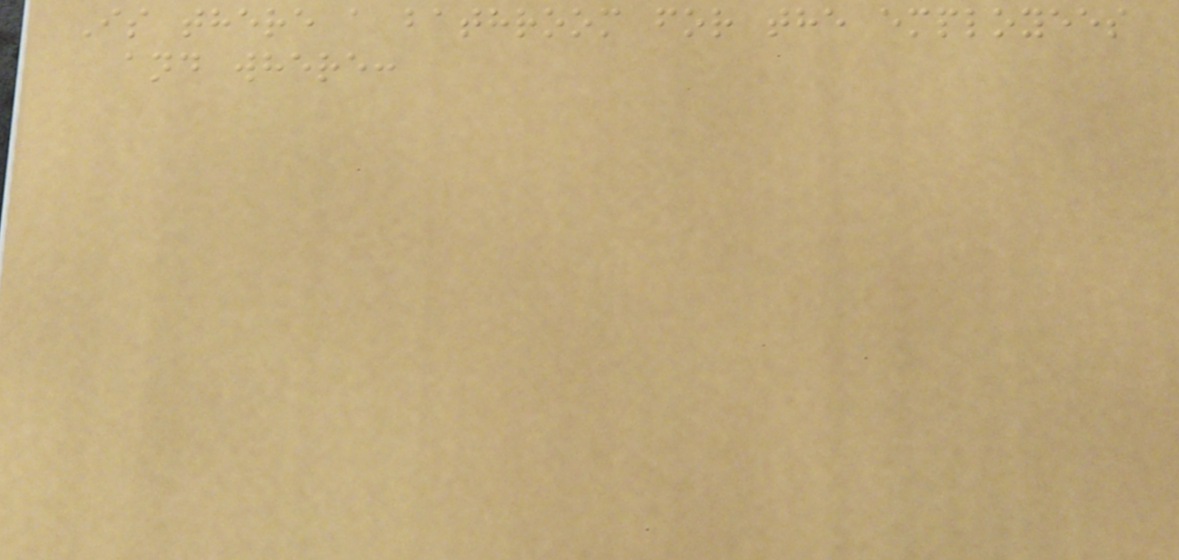Is there a bathroom for the employees
and where:
